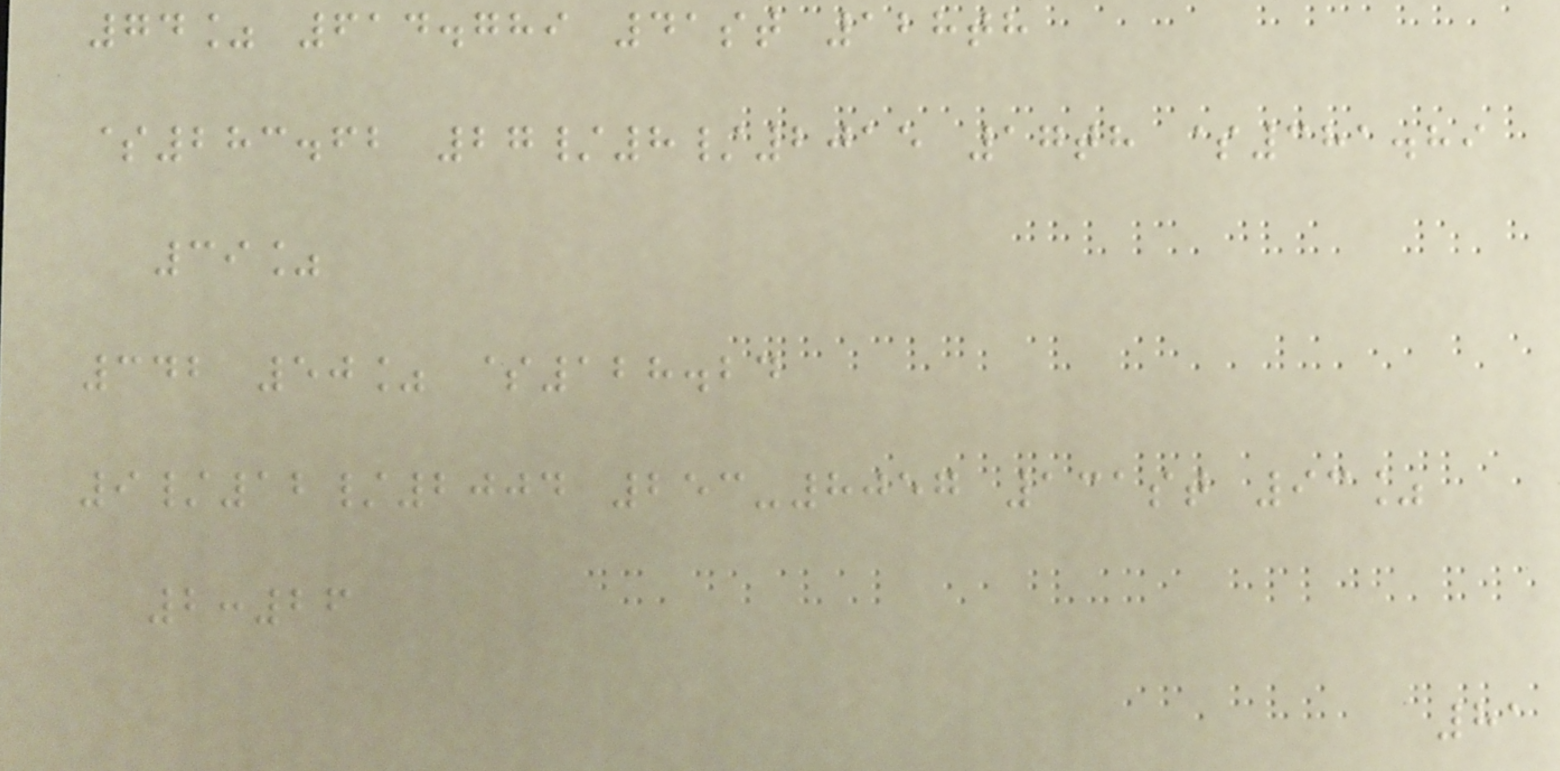74% 614.789 41st 128th
$283.62 27/8/2015 17th $381.89
39%
342 50% $128.24
9/12/2004 253-8057 131st 93%
2:26
81
